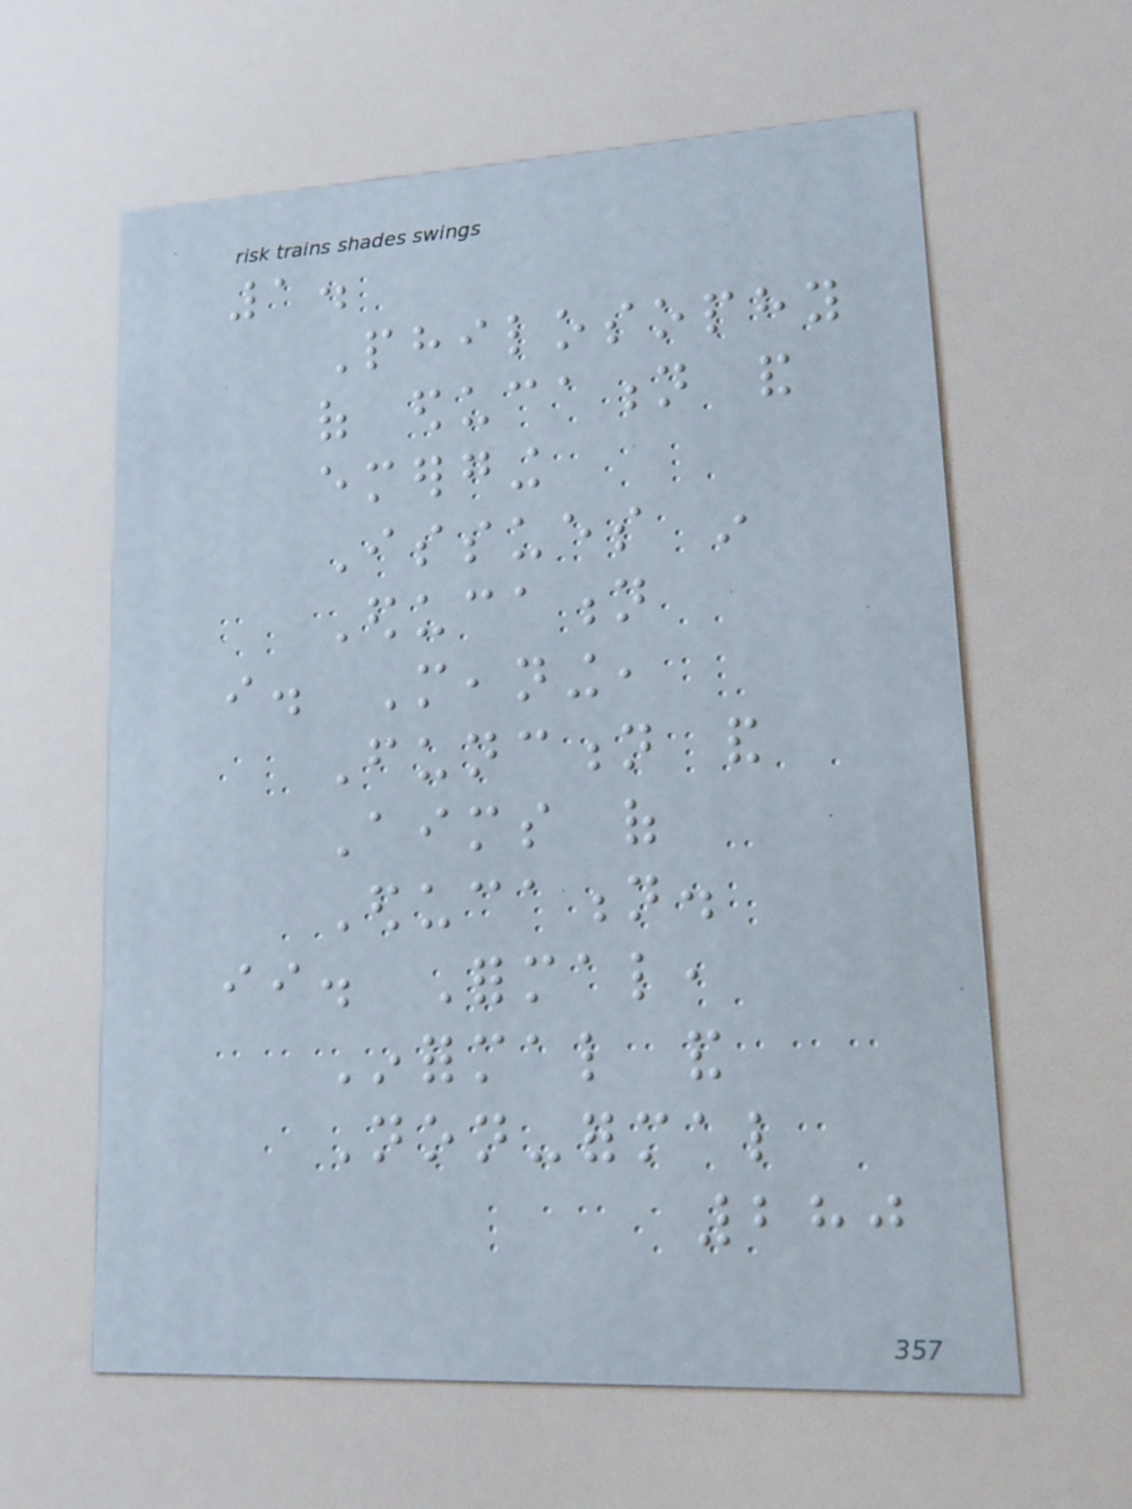1.
Philosophy
of education and
emerging
Issues in
Education
i. Meaning,
Function and
Aims of
Education.
ii. Formal,
Informal and
Non-formal
280
